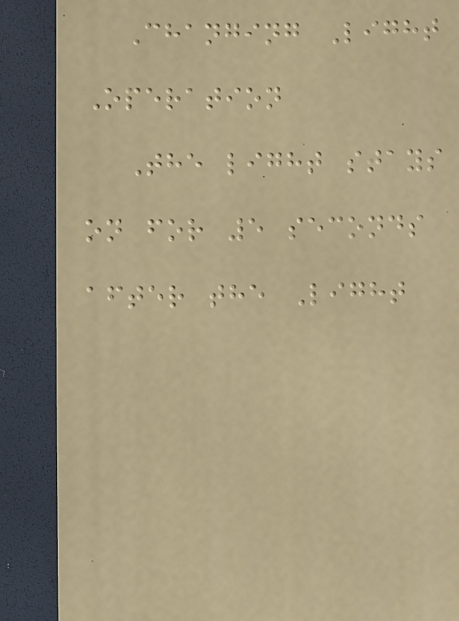Changing Light
Operation
The light stays
on for 5 seconds
after the Light
